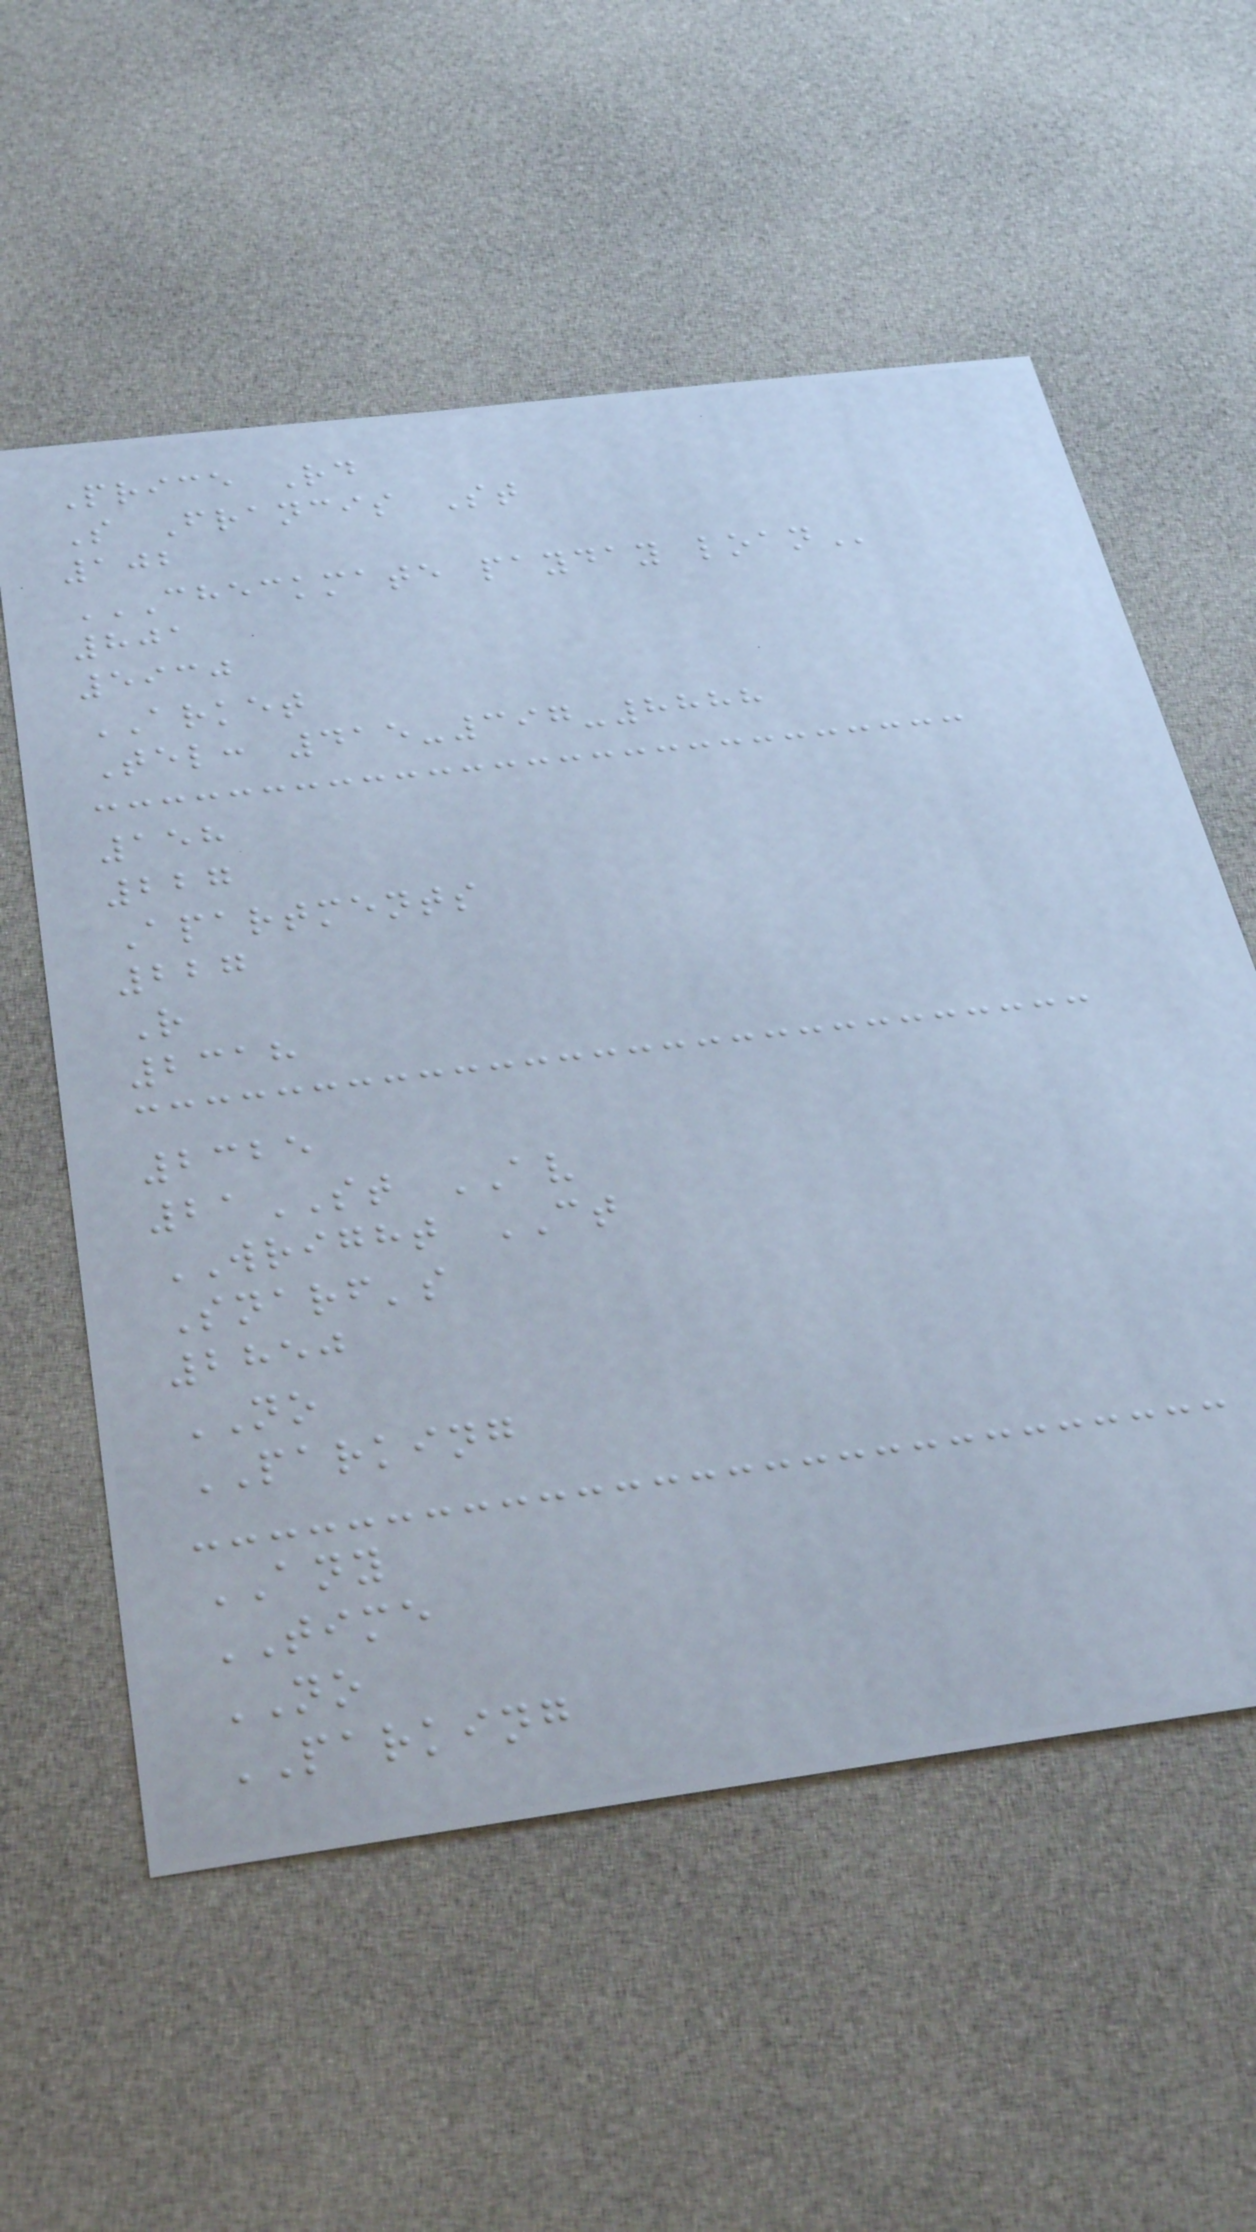Price Rd
S Francis St
102
CHECKMATE PAYDAY LOAN
801
5930
ARKET
Tel: 415-397-8888
158
227
Apartments
227
R
2318
2325
21ST AV
WRIGHT CT
Snarf's
2850
NO
PARKING
ANY
TIME
NO
PARKING
